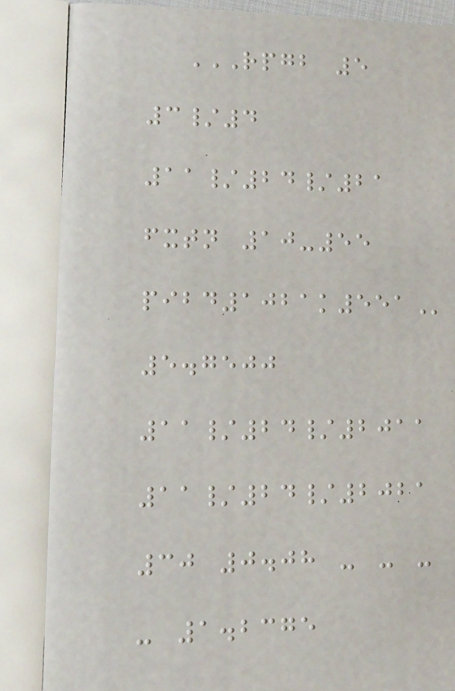RPGB 5
3/4
11/24/21
FXTN 10-55
PIBD1021K551
5.7500
11/24/2011
11/24/2021
30 0.08 - - -
- 1.2375
